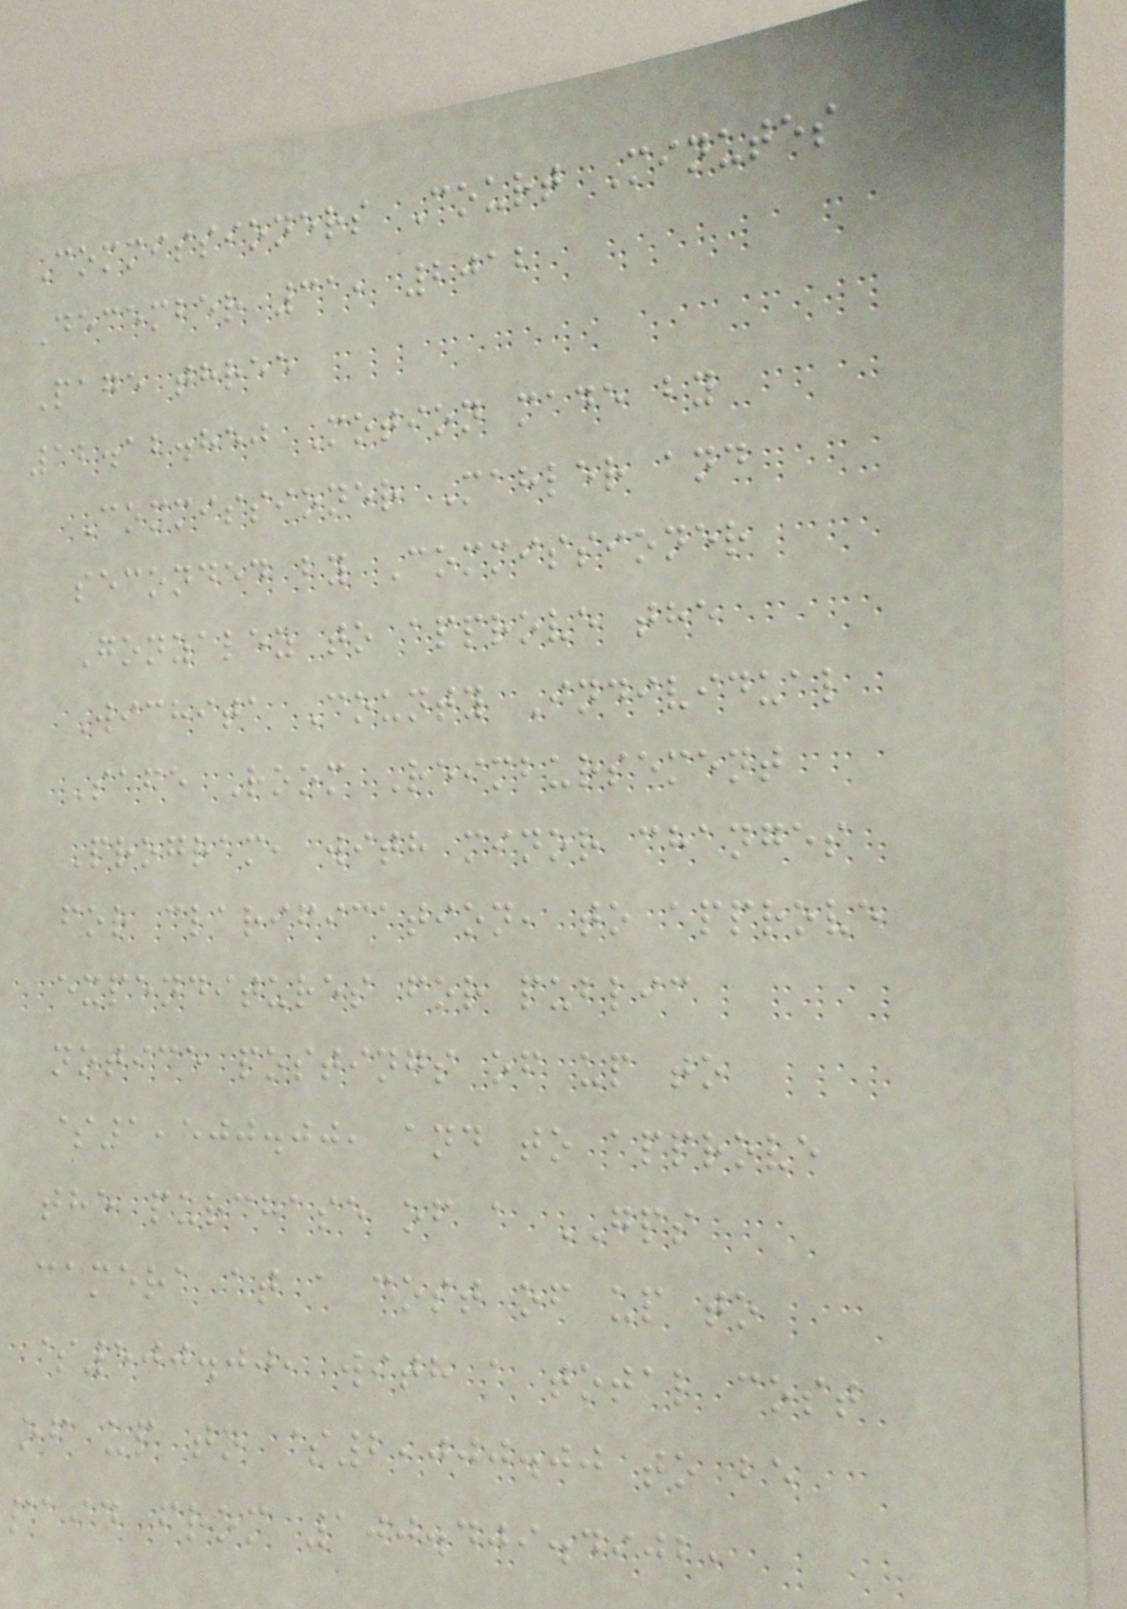Commissioners Court Minutes
December 31, 2012
Page three
12.12.850 Motion made by
Commissioner Mahler and
seconded by Commissioner
Gonzalez to approve the
Wichita County Individual
Safe Room Reimbursement
Program, with minor changes
for clarification, to approve
expenditures for public
notice postings of up to
$1,500.00, and to approve
the purchase of a GPS
camera at a cost of up to
$500.00, with a total cost
of up to $2,000.00 to be
paid from 100.409.4902,
